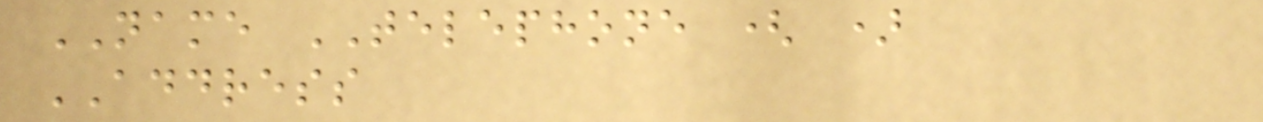NAME TELEPHONE ( )
ADDRESS
